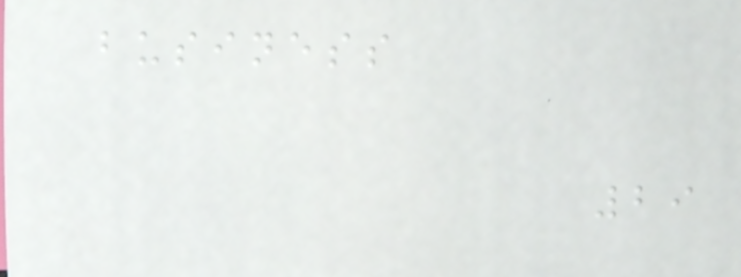business
29
